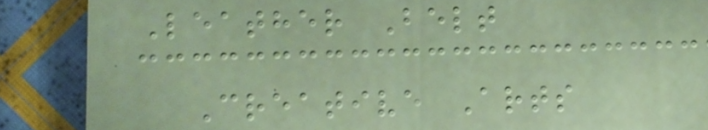Leather Belt
Creative Arts
